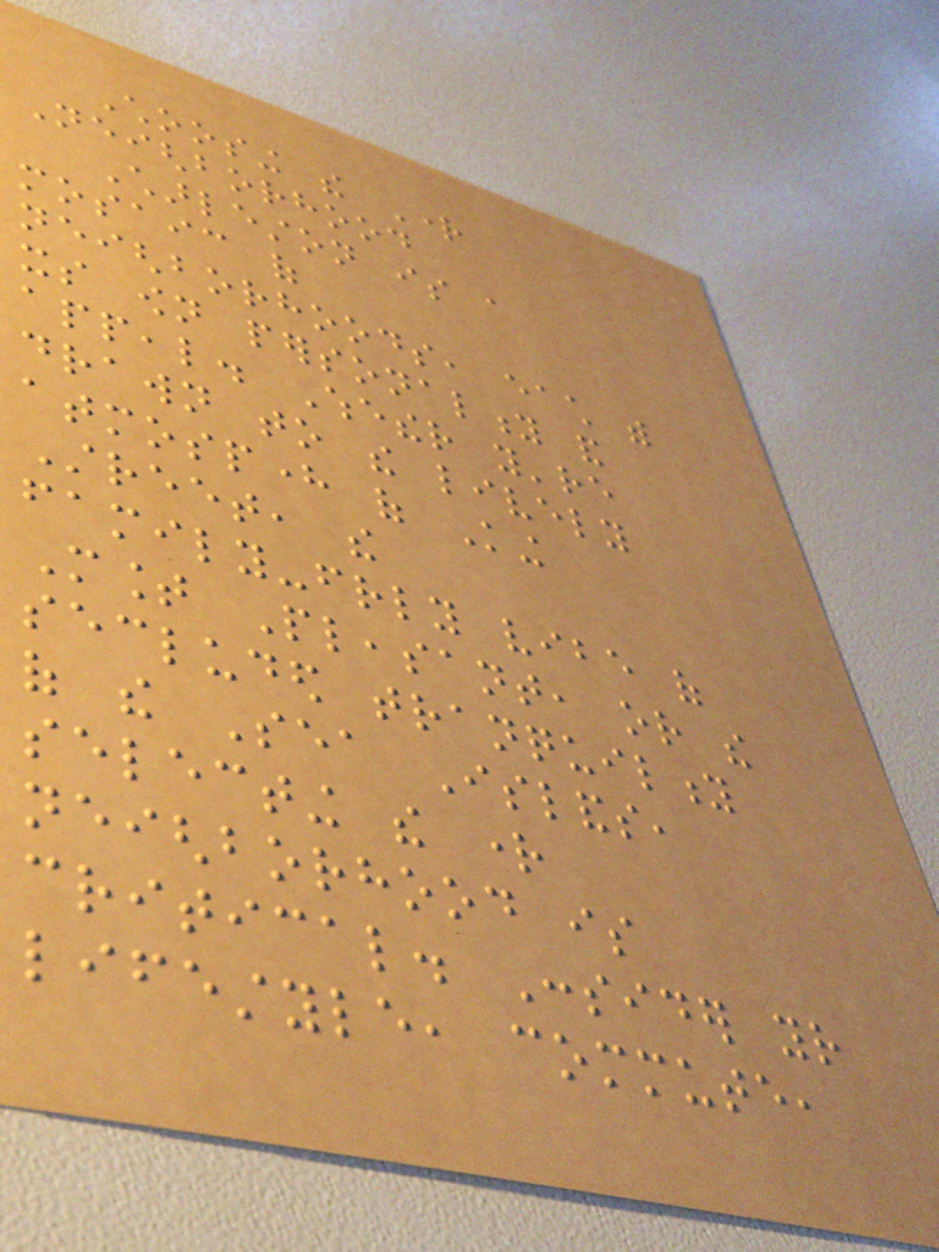Choosing the Right
Neighborhood
Charleston is a
mosaic of
neighborhoods, each with
its own personality and
appeal. Whether you're
drawn to the lively
atmosphere of King
Street, the
family-friendly vibe of
Mount Pleasant, or the
secluded tranquility
of the Sea Islands,
selecting the right
neighborhood is
critical. Consider your
lifestyle, commute,
